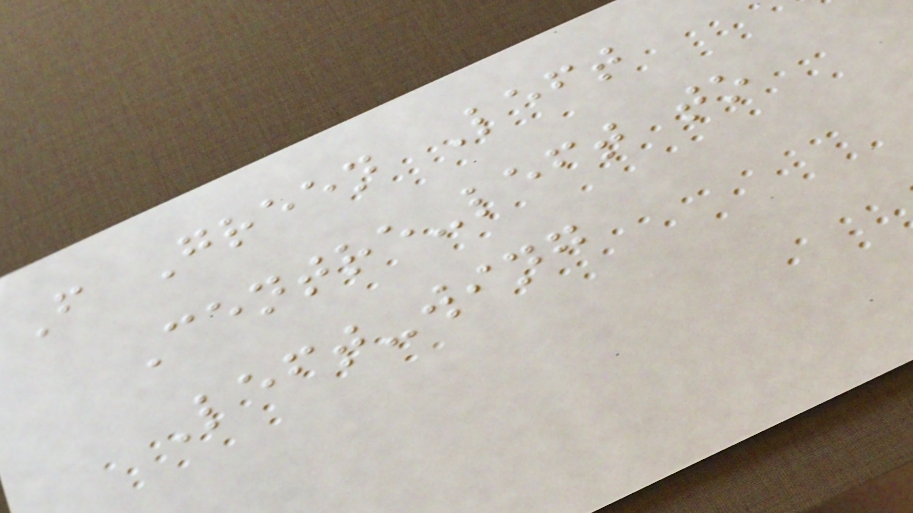F Green Left
Centre-left to
Left-wing
